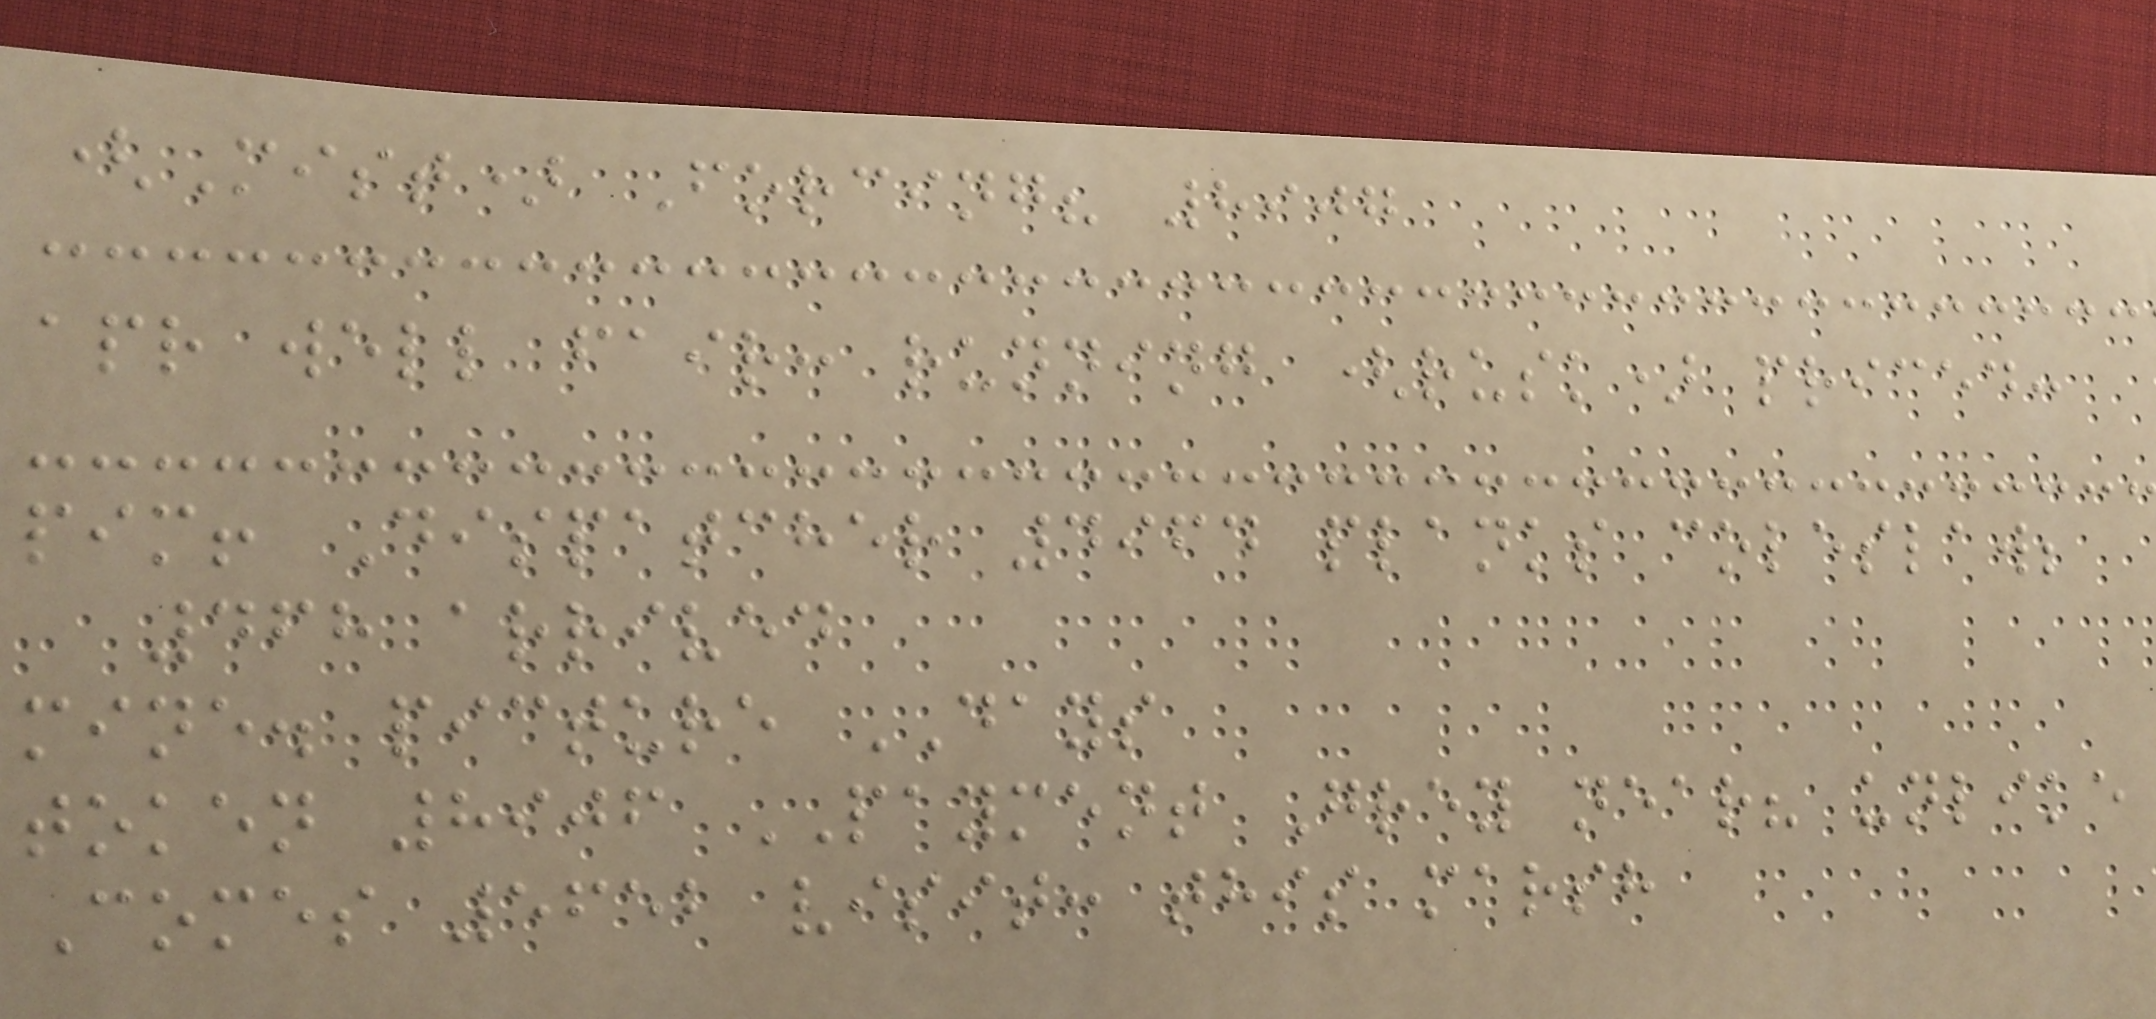(Mist) Forcing? 8907
apr well fair: running (rusk) priced:
pim! Dispatcher 4964 planks coleslaw;
468 arrived
mine. picture DAYS
token 8906 PAYMENT Grey near? unlike
Comes 5652 visit: this marsh
